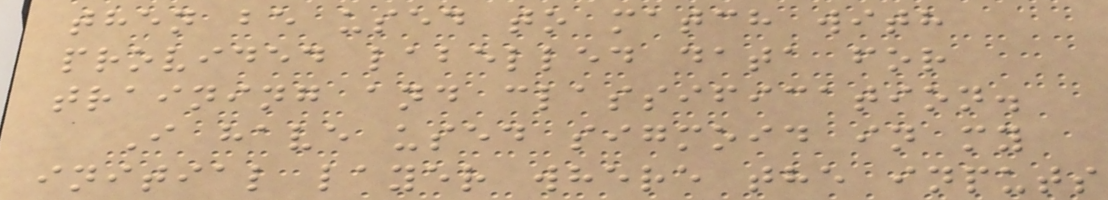then be used to match with
provided labelled data for
training and classification.
I have used sigmoid in my
initial layer where the inputs
